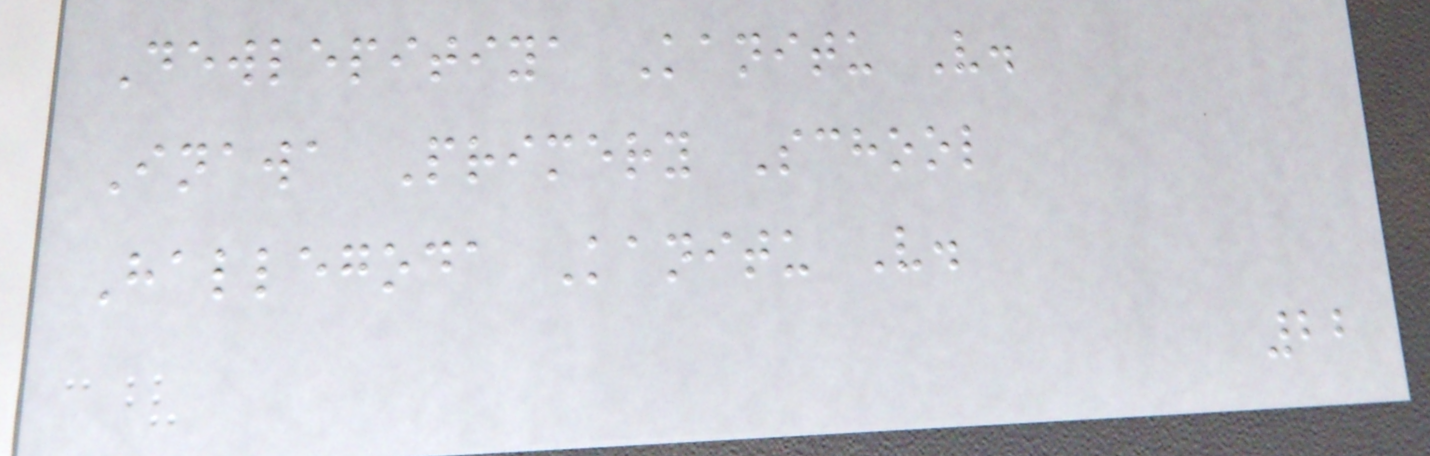Dewlepitiya Kanitu V.
Inawa Primery School
Hallegoda Kanitu V.
22
